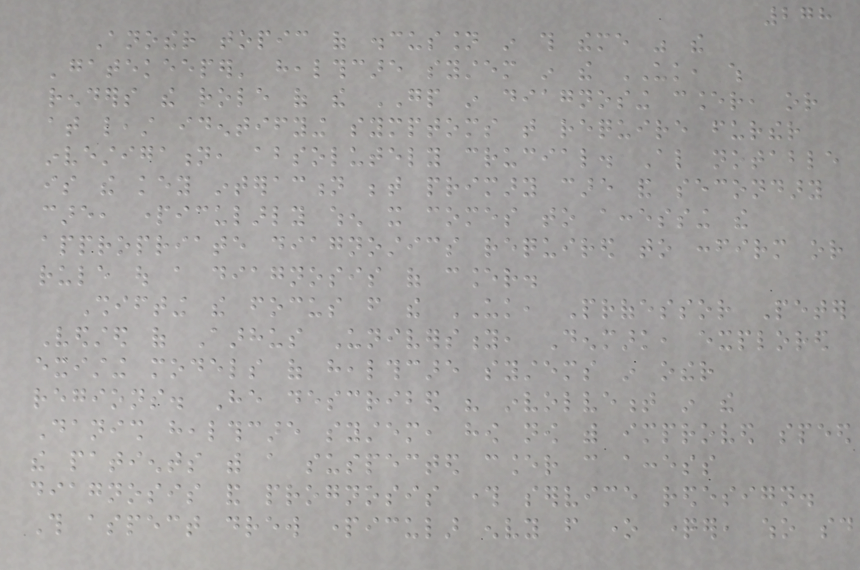278
Another topic of discussion in this theme was the
'gatekeeper' healthcare system in the UK, which
renders the role of the GP in diagnosing cancer, or
at least identifying symptoms that require further
investigation, absolutely crucial. Also notable
is the key interaction between primary care and secondary
care, particularly when it comes to accessing the
appropriate diagnostics required to confirm or
rule out a diagnosis of cancer.
Shifting the focus from the UK, Professor Peter
Vedsted of Aarhus University, Denmark, explored
existing models of healthcare systems in other
regions. He described his involvement in the
Danish healthcare system, how now with improved speed
the patients with a suspected cancer can access
diagnosis and prognosis through service redesign.
This aspect drew particular envy from one questioner, who said
